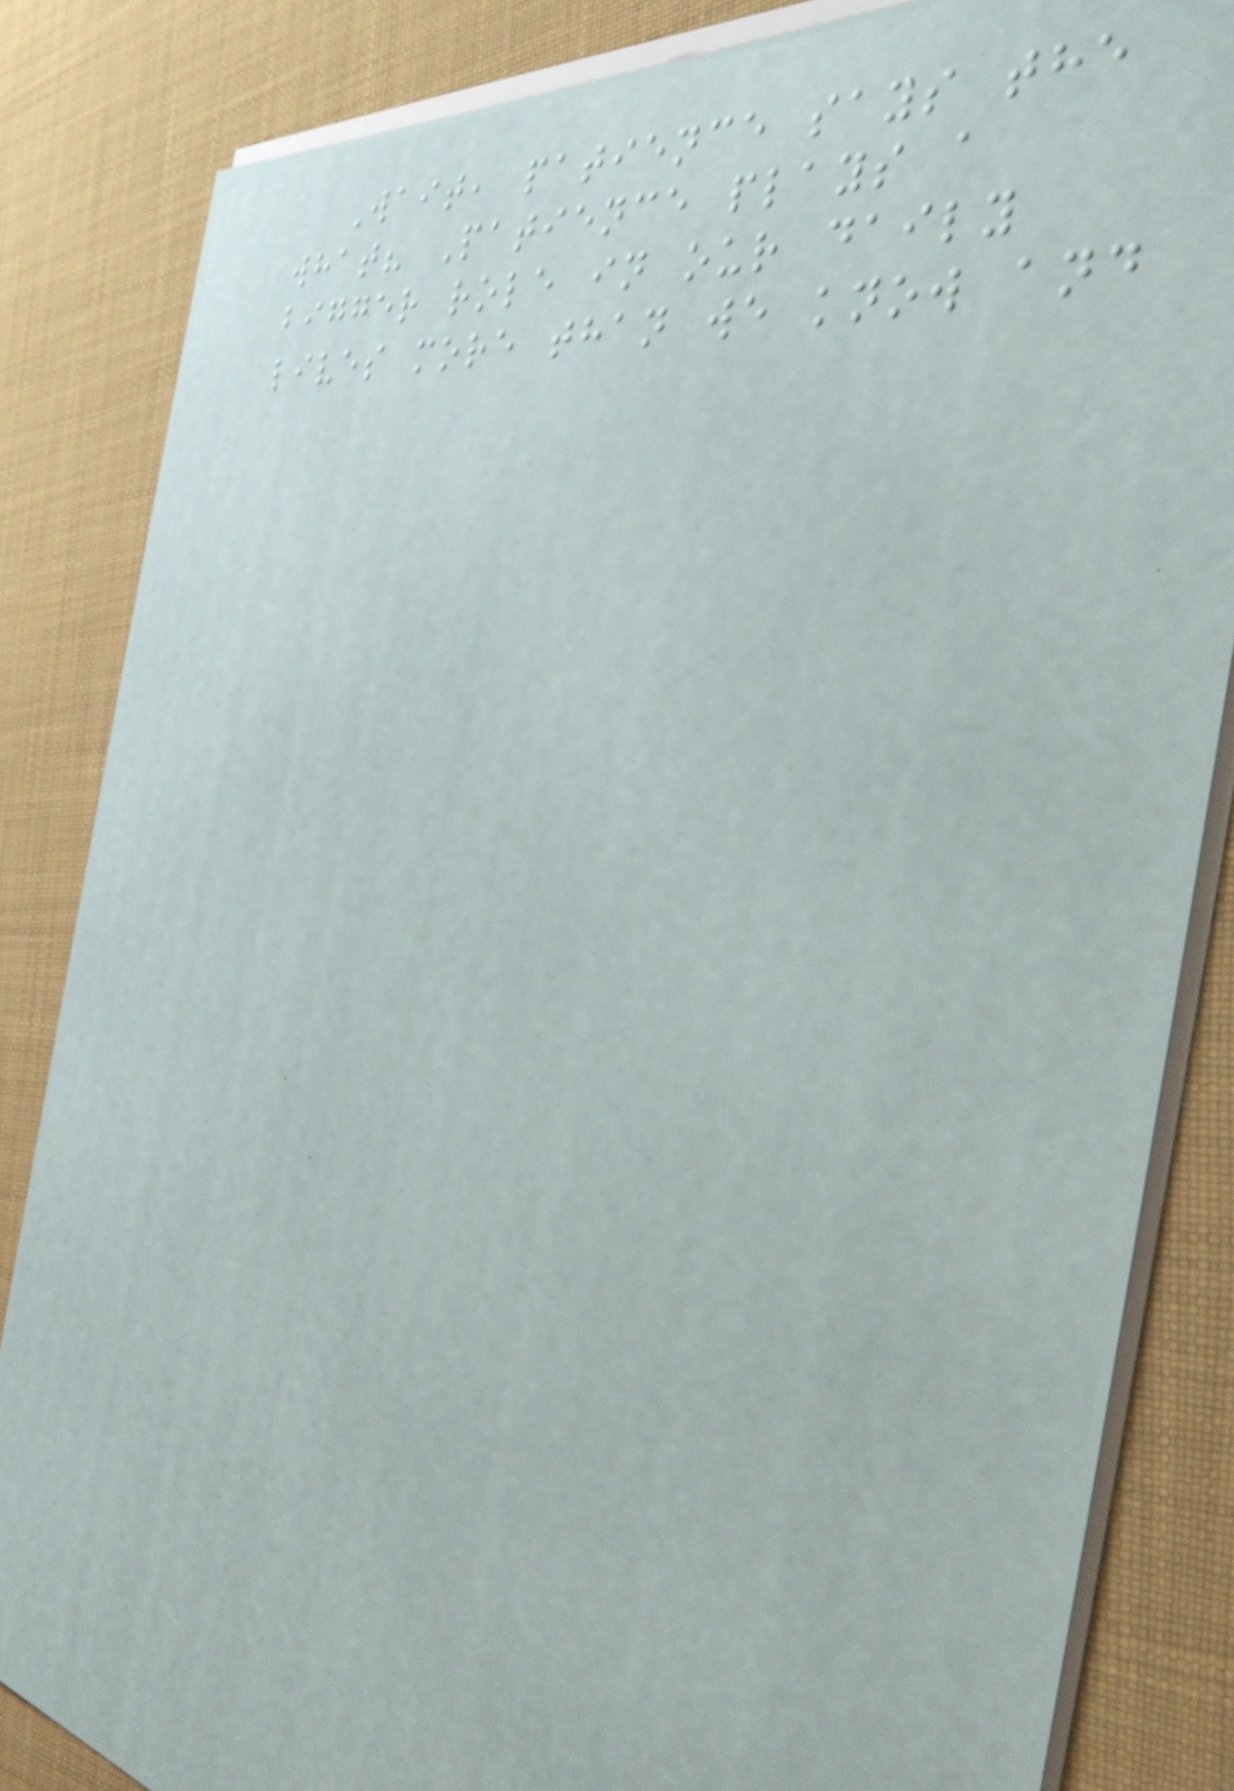Wait, patience says the
what? Patience plays a
bigger role in our daily
lives more than we know and
